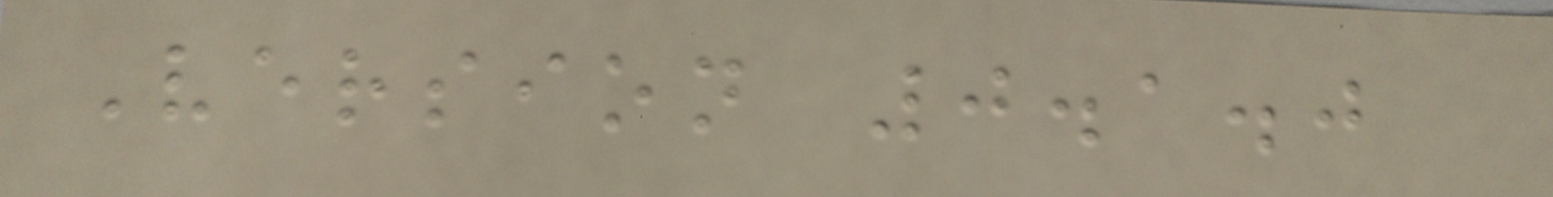Version 0.1.0
